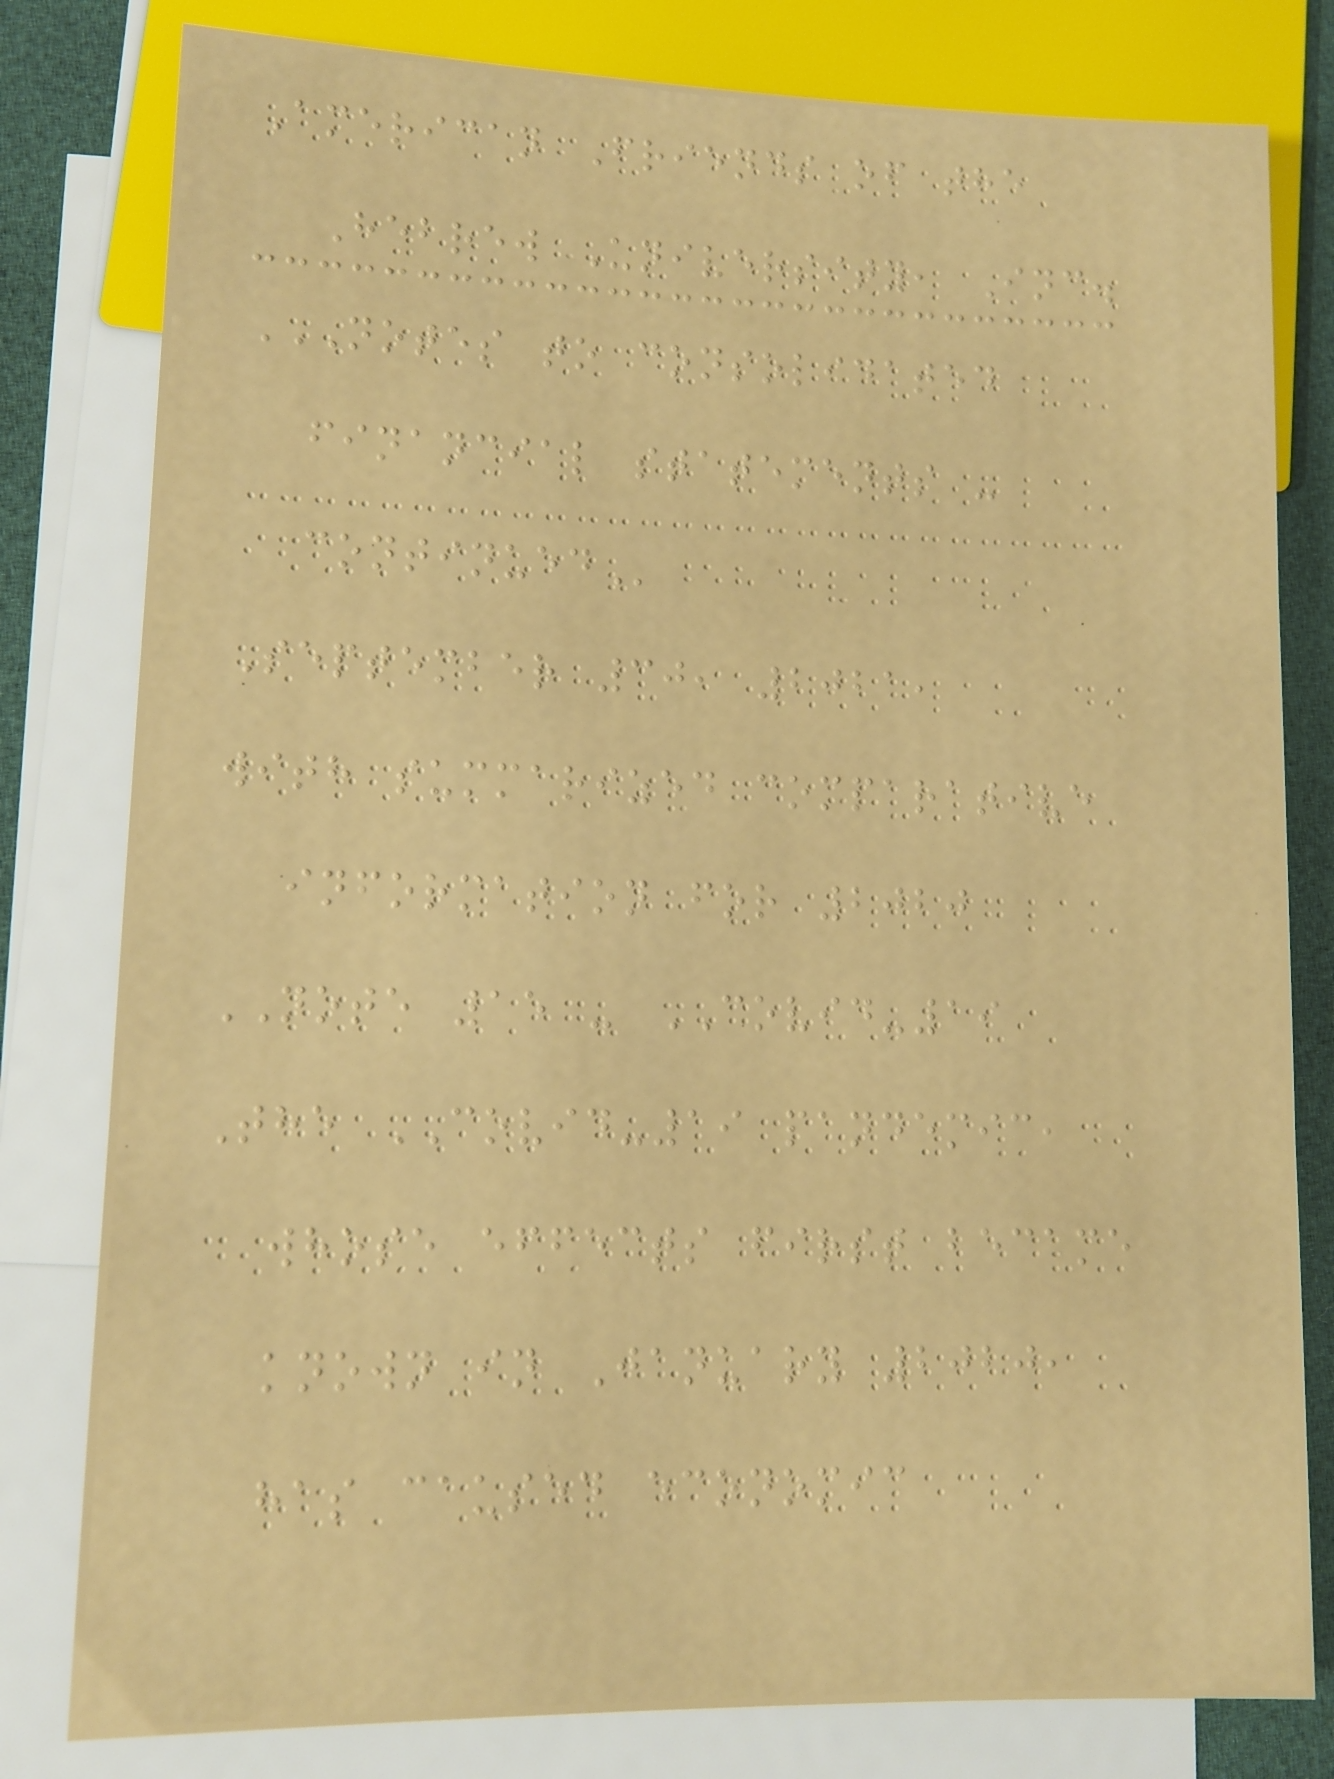American Friends of the
Hebrew University, Inc.
NOTES TO CONSOLIDATED
FINANCIAL STATEMENTS -
CONTINUED
September 30, 2021,
with summarized comparative
information for 2020
NOTE 15 - COVID-19
The COVID-19 pandemic,
whose effects first became
known in January 2020,
has caused economic
